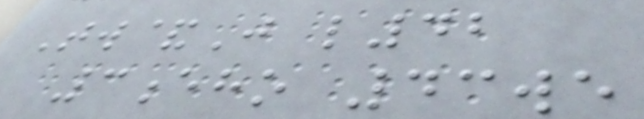Tw&J l42
3eho 43we
